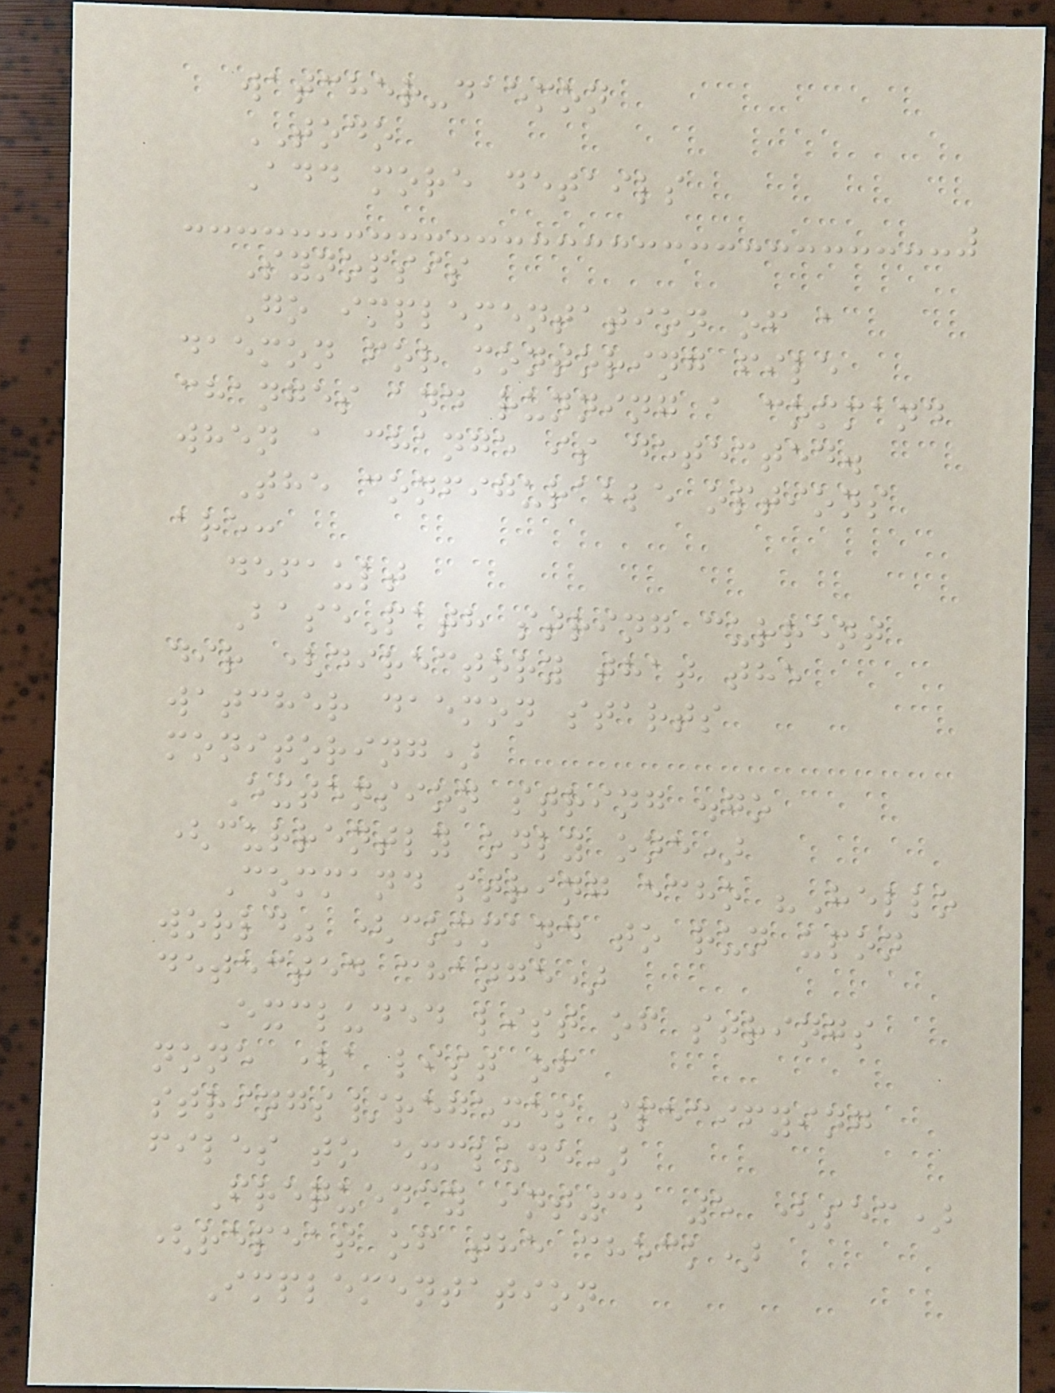watcher-daemon
TODO
Add more details
Synopsis
Go implementation of a
daemon for montoring file
changes and running a command
when a change is detected.
The configurable options
are:
default
BasePath string current
dir (directory that the
watcher daemon starts
monitoring)
Extension string .go
(currently only one)
Command string echo "Hello
world" (command to run upon
detected change)
Excluded list of strings
none (a list of
strings/regexes specifying
files to exclude)
Frequency int32 5 (sec)
(repeat of the check)
Implementation
